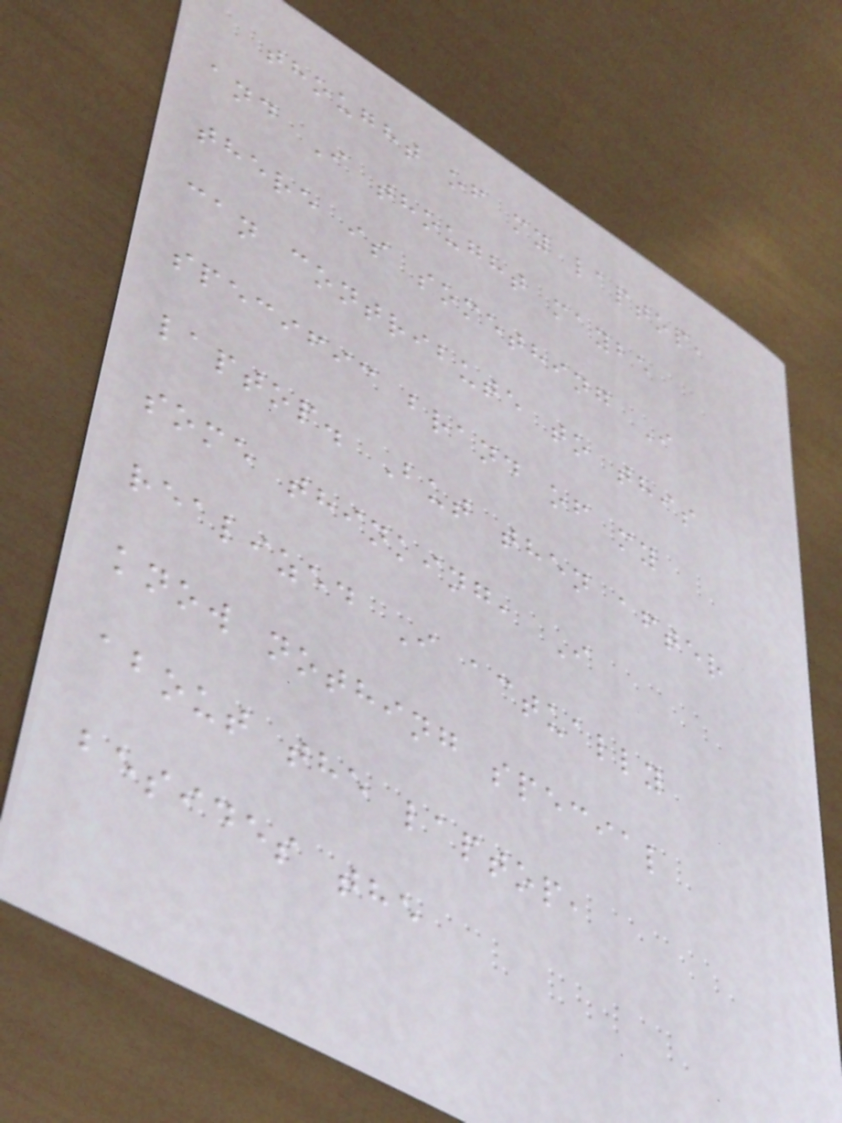thought of my laptop,
and I thought maybe
there is something I
can contribute to this
specific brand of my
laptop. But then after
some thinking, I
realized I actually
know nothing special
about the laptop,
besides the
